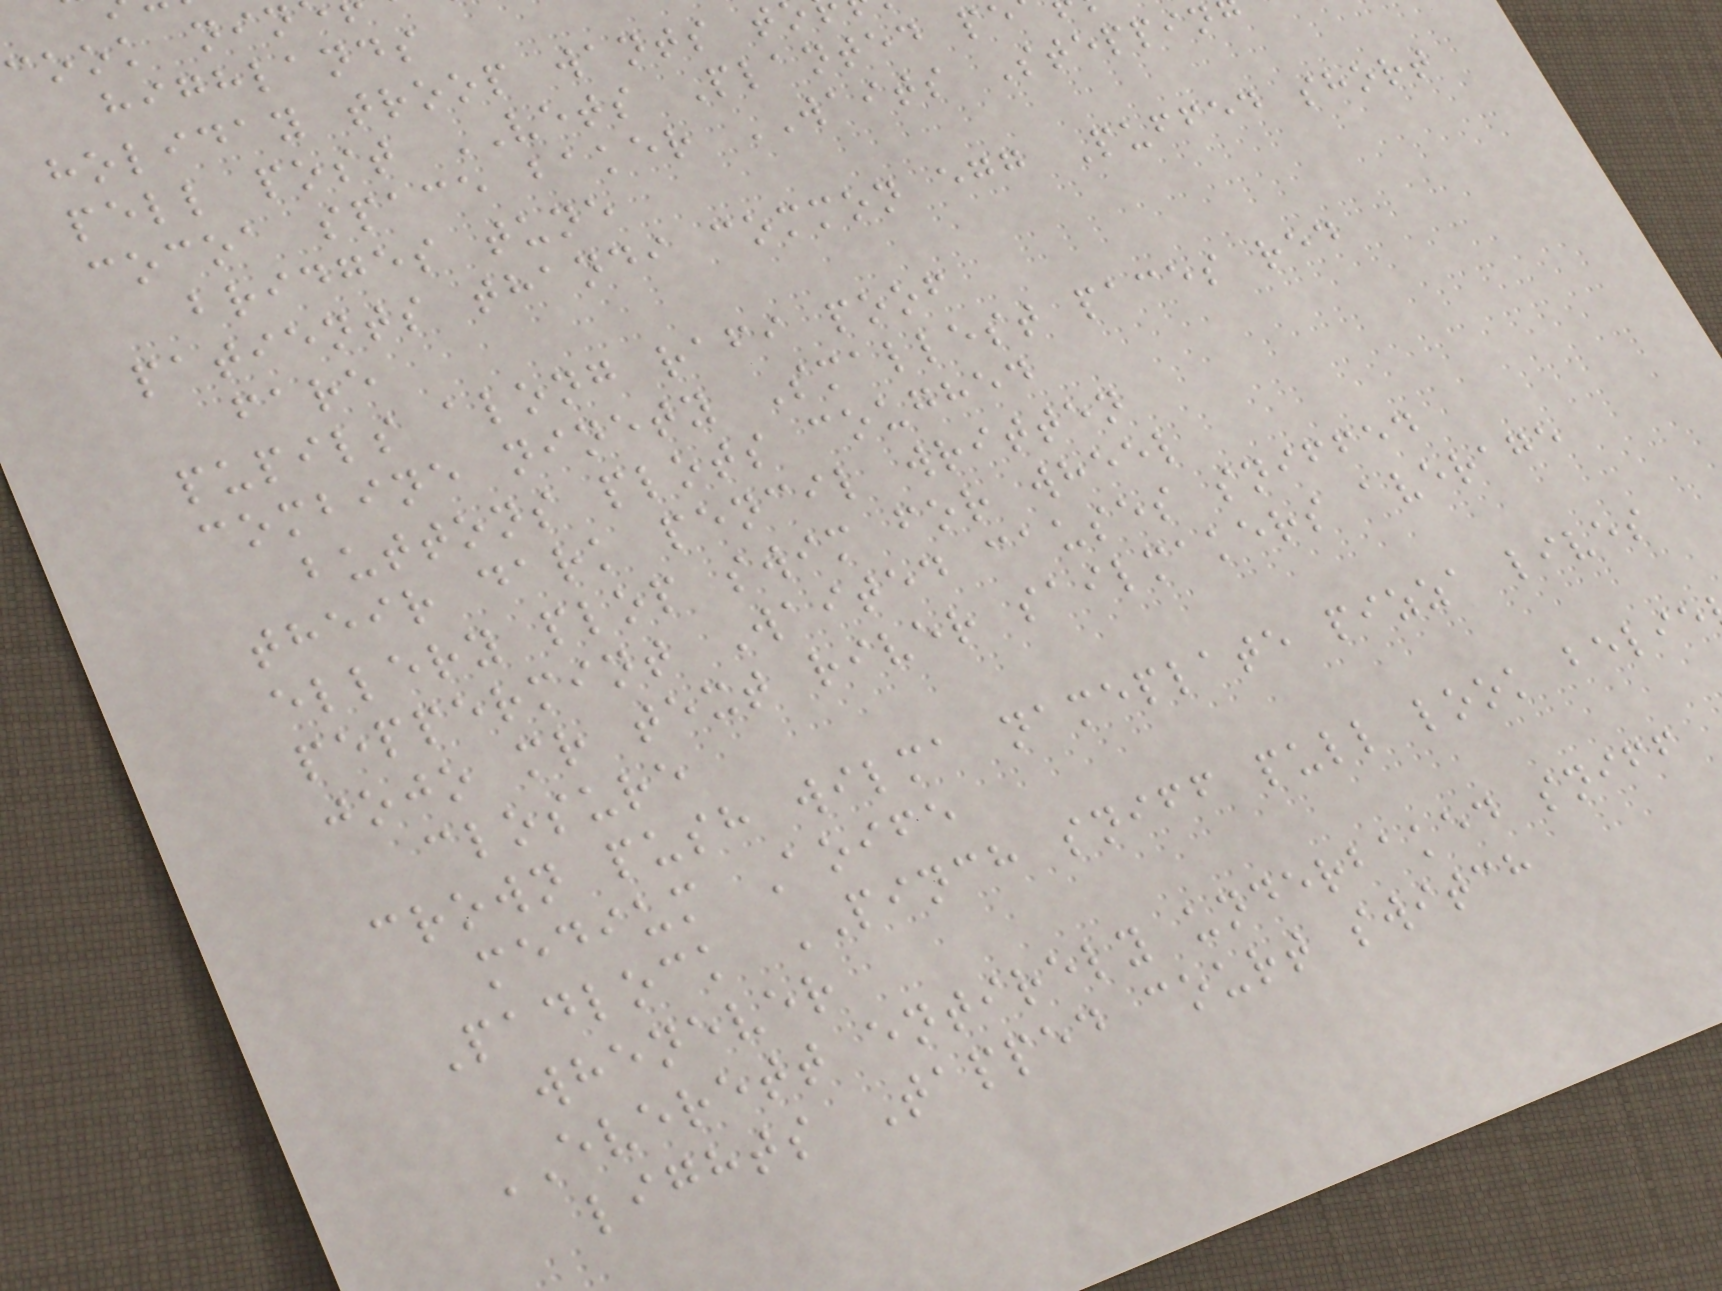highlands
holiday troop wants t
pell post VETS Planted pe
cocoa space baker WAITS Steppin
bridges tune
patients thandi common egg Puffed short
fare
pupils along rafi poof
combine ninety Smallest paces red
buttons plots coughed
their dark pencil written
ellery plop swim for wheel
peppermint Waited causes sniffed
jojo mr text river sailmakers average
closure
crown push wilma nameplate pizza lives
medium Aoife
Padlock PINCH sniff pull look belie
whenever
EVERETT entirely underbaked sniff
lights Tapped court switch
